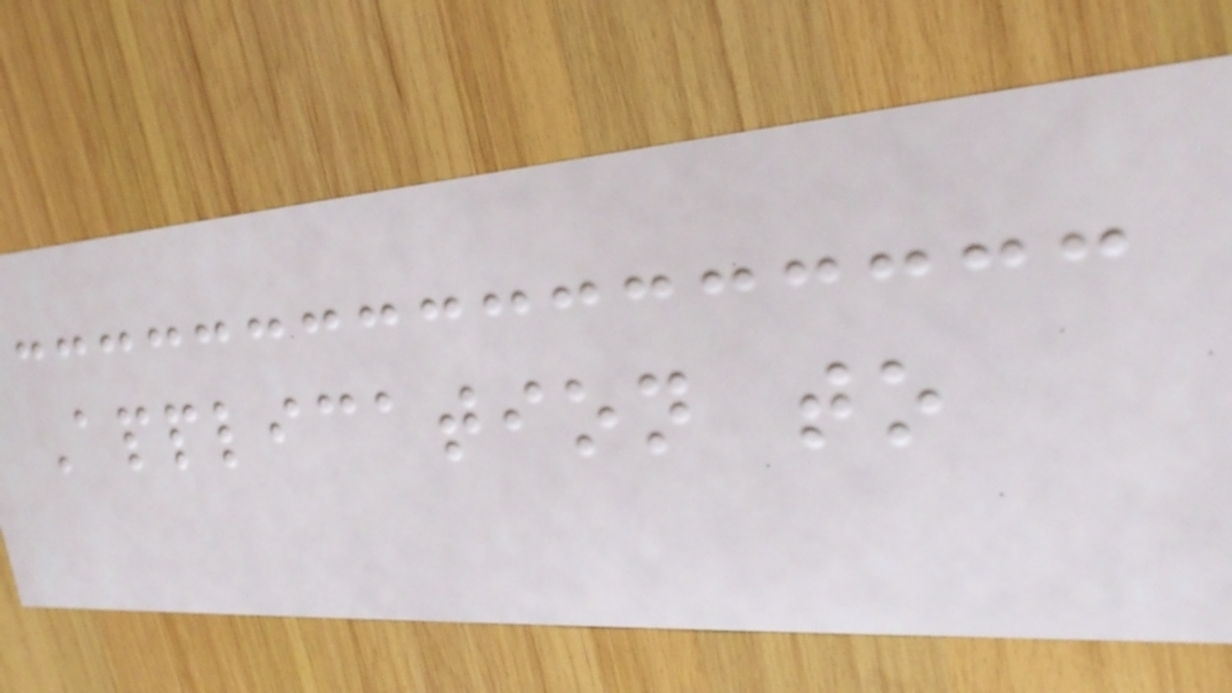Application to
